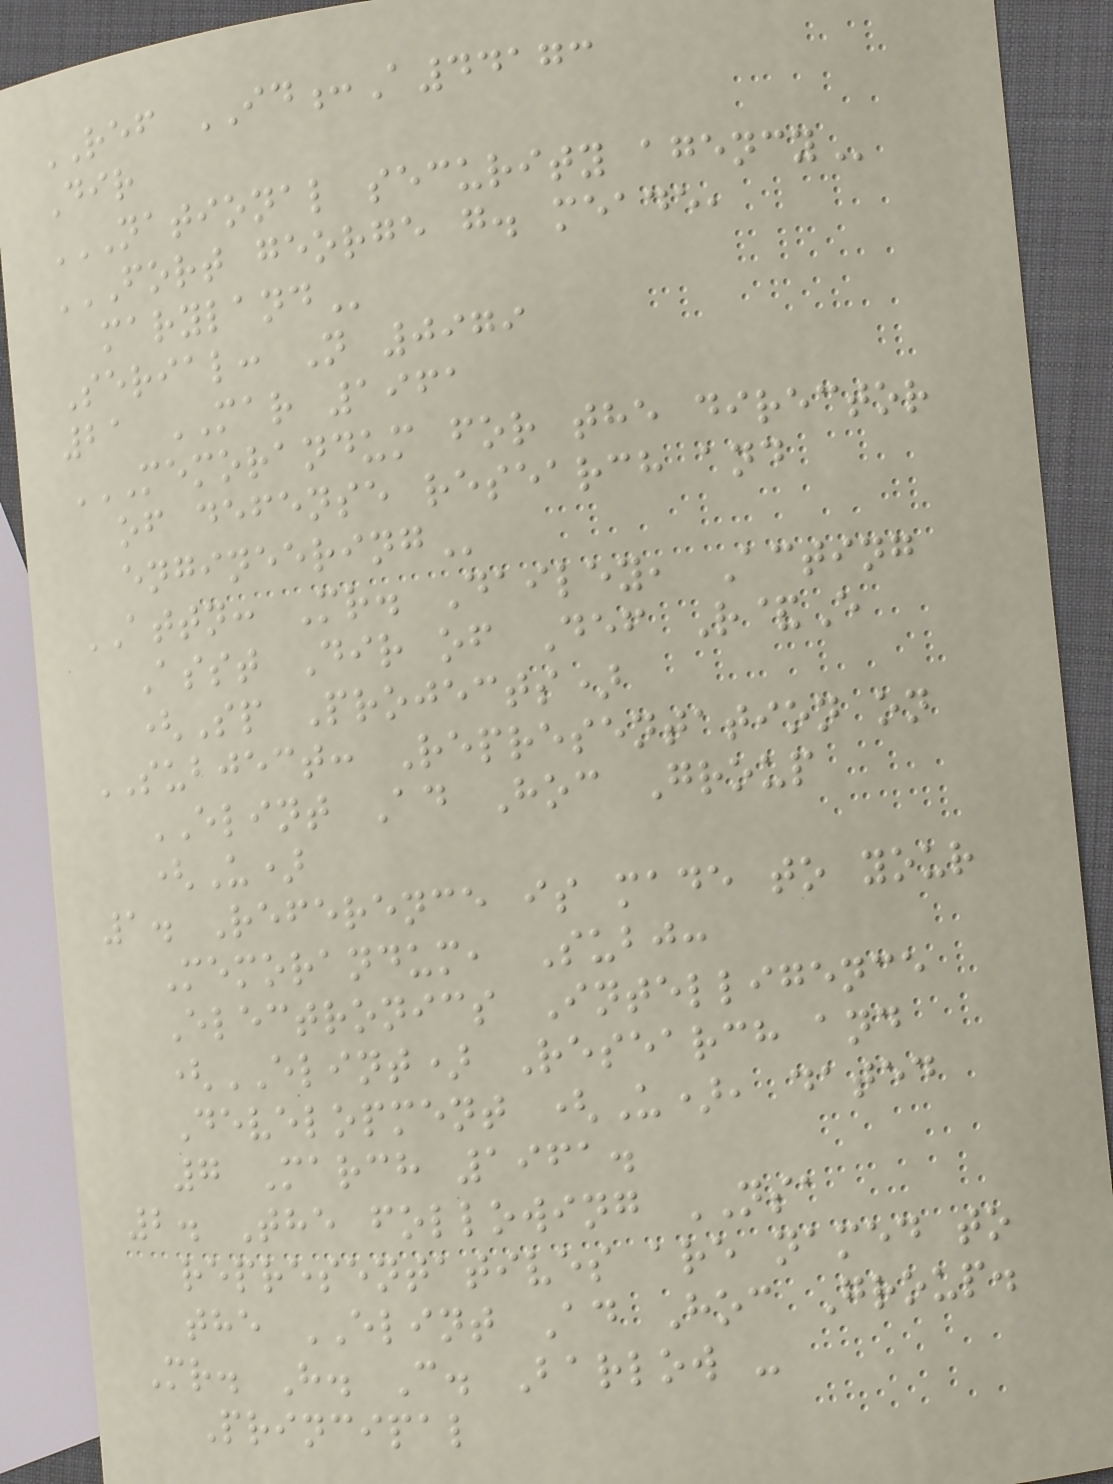REF ID:A44173
Dir
NATIONAL SECURITY AGENCY
FORT GEORGE G. MEADE,
MARYLAND
Serial: N 0979
21 MAR 1961
MEMORANDUM FOR THE DIRECTOR
OF DEFENSE RESEARCH AND
ENGINEERING
ATTN: Mr. Dailey, Acting
Asst Dir of Def R&E
(Sp Projects)
SUBJECT: Representation on
ELINT Ad Hoc Group
(U)
1. Reference is made to your
Memorandum, Subj:
Electronics Intelligence
(ELINT) Research and
Development (U), dated
7 March 1961.
2. The following NSA
representatives are named to
the ELINT Ad Hoc Group.
Mr. H. C. Barlow -
Principal
